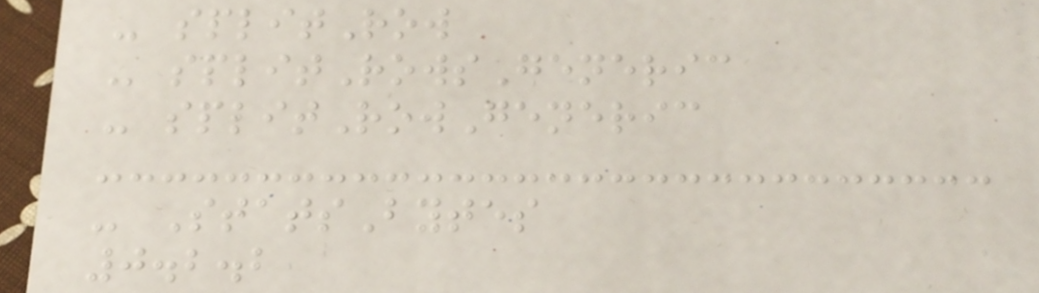- splitRow
- splitRowsGeneric
- splitRowGeneric
- StatsBytes
0.2.2
